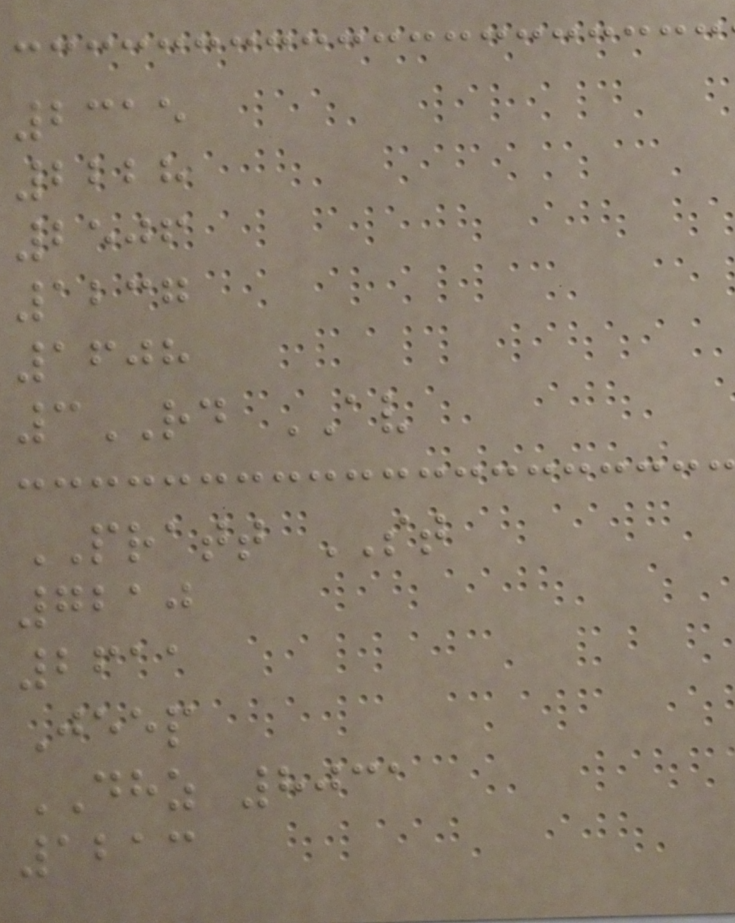2315
2228
2506
1237
1608
3RD AV
PRATT ST
7210
2611
Jeep
DHZ 8031
1213
